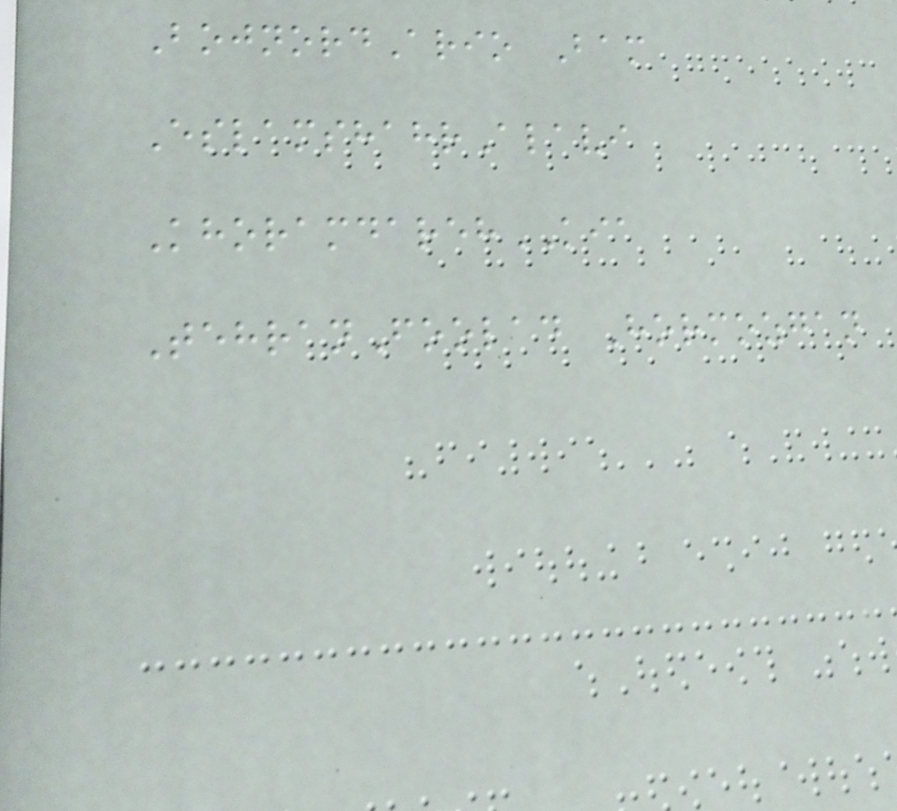BojnordArio Bam
EslamshahrAlavi
KhoramdarehKIA
TehranFoolad Hormozgan
